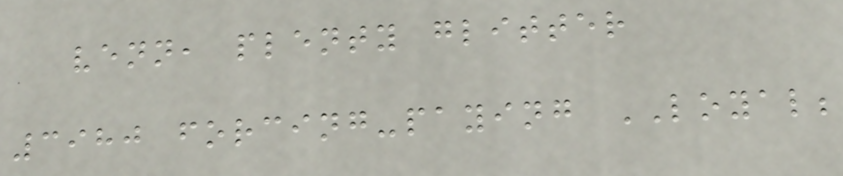venn, plenty glitter
3980 forcing-paying LOYAL;
